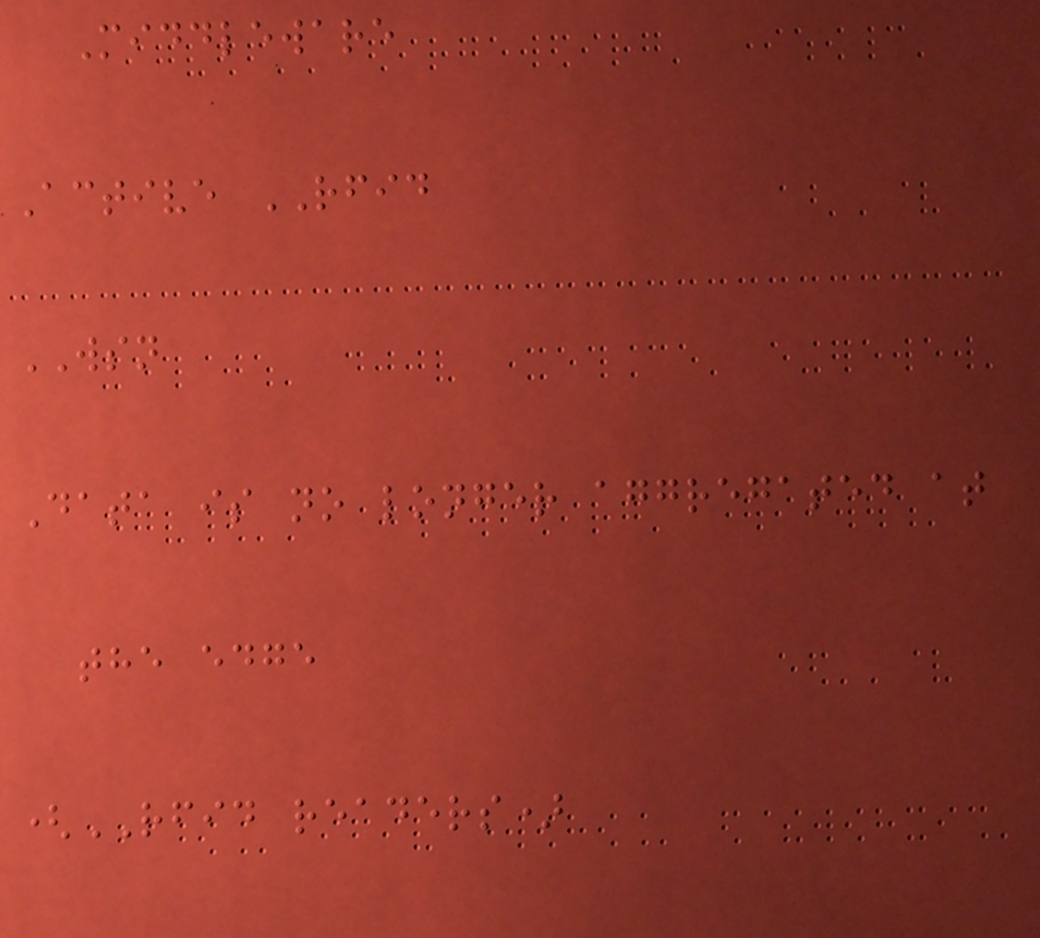Middleware
Active RFID
WSN
Data is no longer aggregated at
the edge
(RFID readers)
